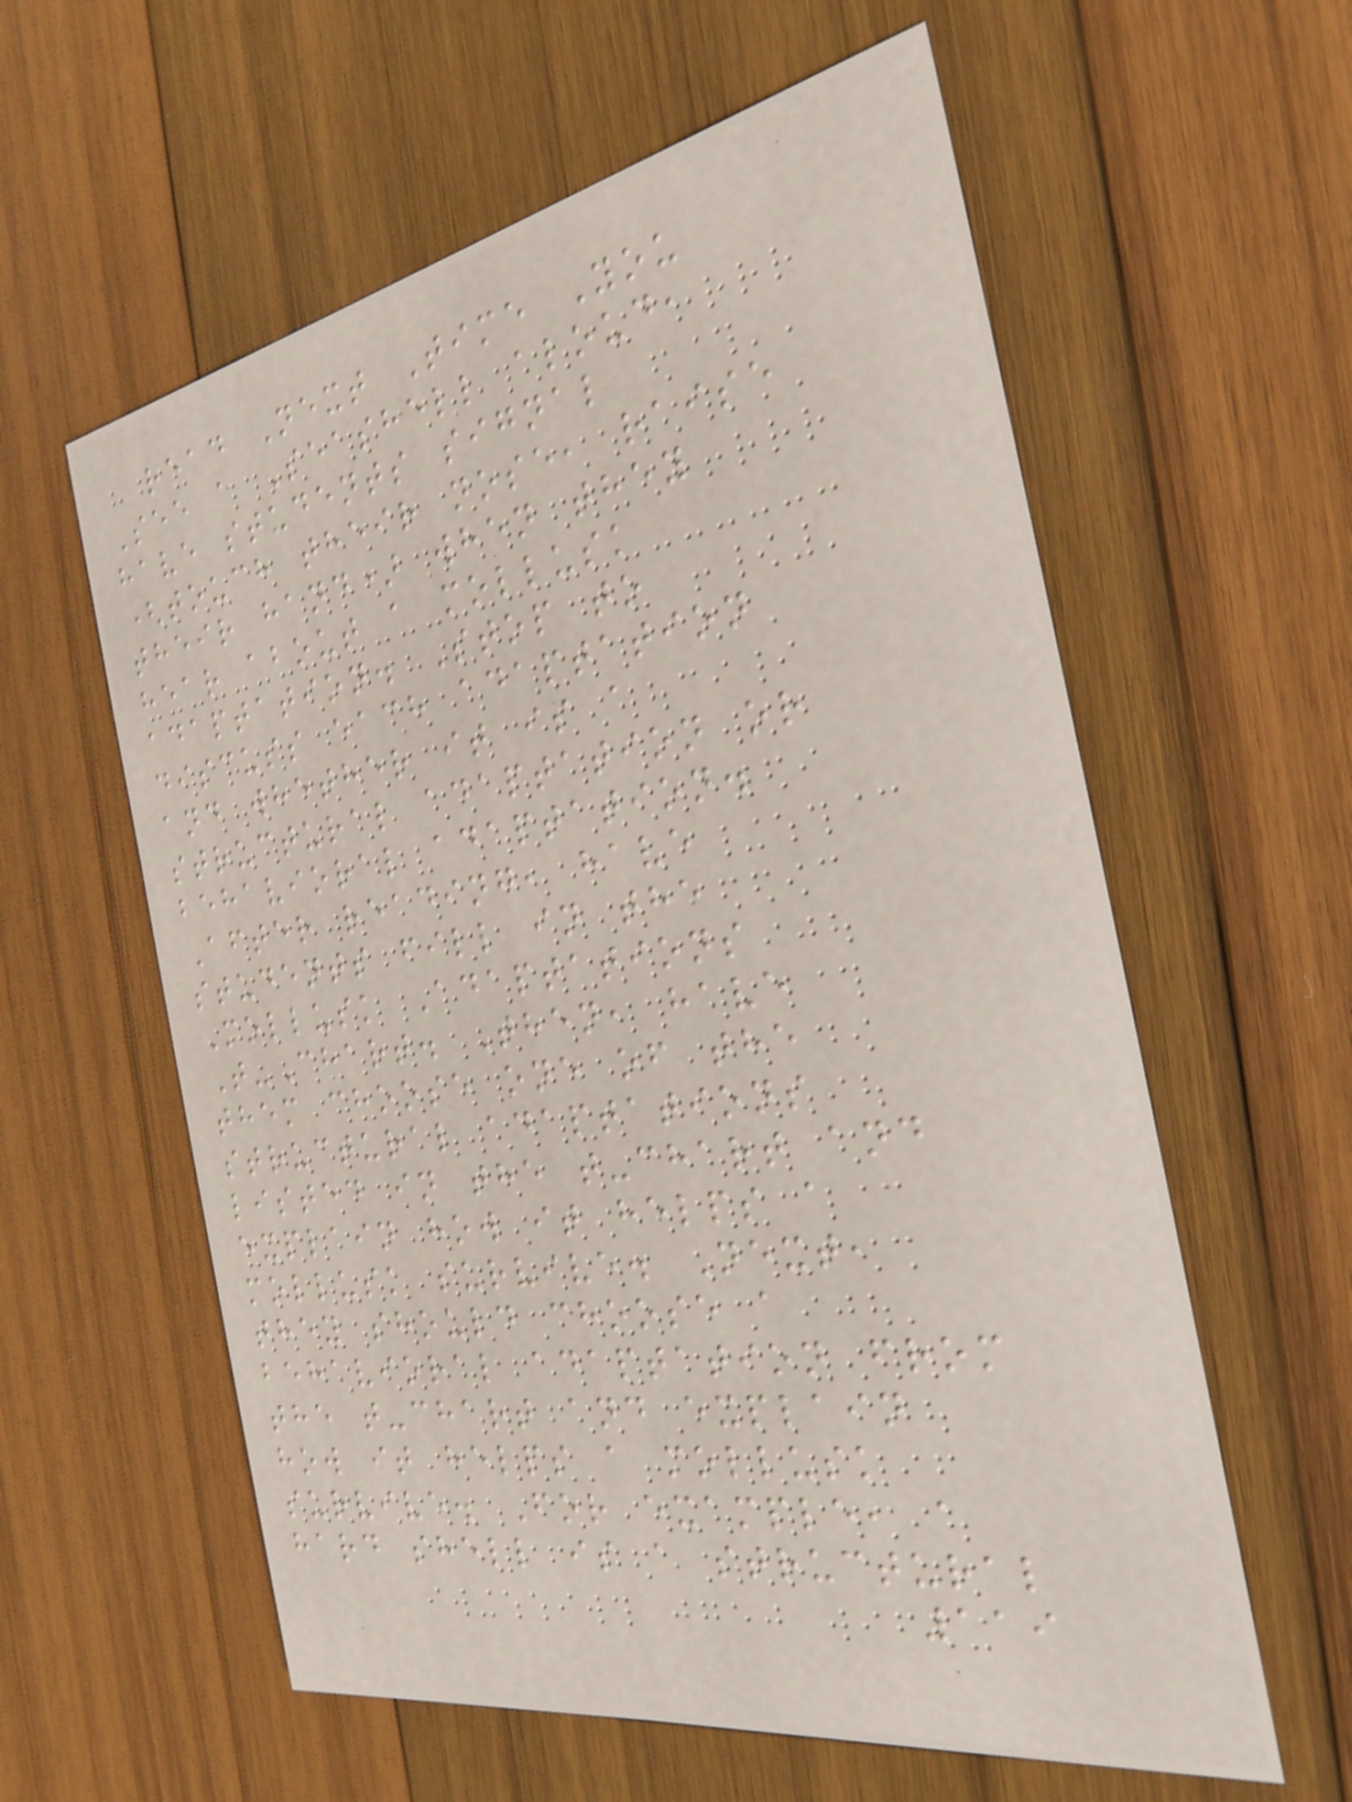read Next Time You
See a Seashell aloud,
have students signal
(touch their nose, raise
their hand) when they
hear about a mollusk
adaptation. Stop to
discuss each adaptation
and whether it is a
structural adaptation or
behavioral adaptation.
After reading, have
students fill in the
Mollusk Adaptations
T-Chart. Then, have
them choose one of the
structural adaptations
listed in the t-chart and
explain how it helps a
mollusk survive. Next,
they should choose a
behavioral adaptation from
the t-chart and explain
how it helps a mollusk
survive. For example, a
hard shell is a structural
119
